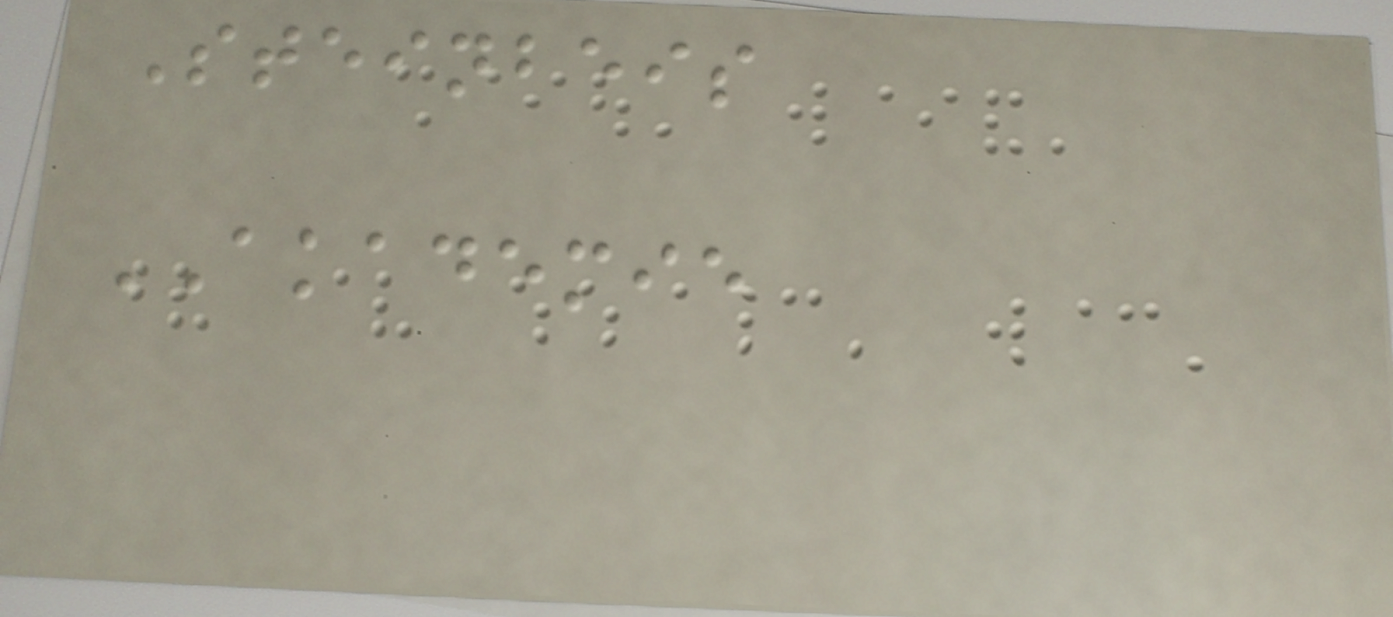Steinbeis
AKADEMIE
